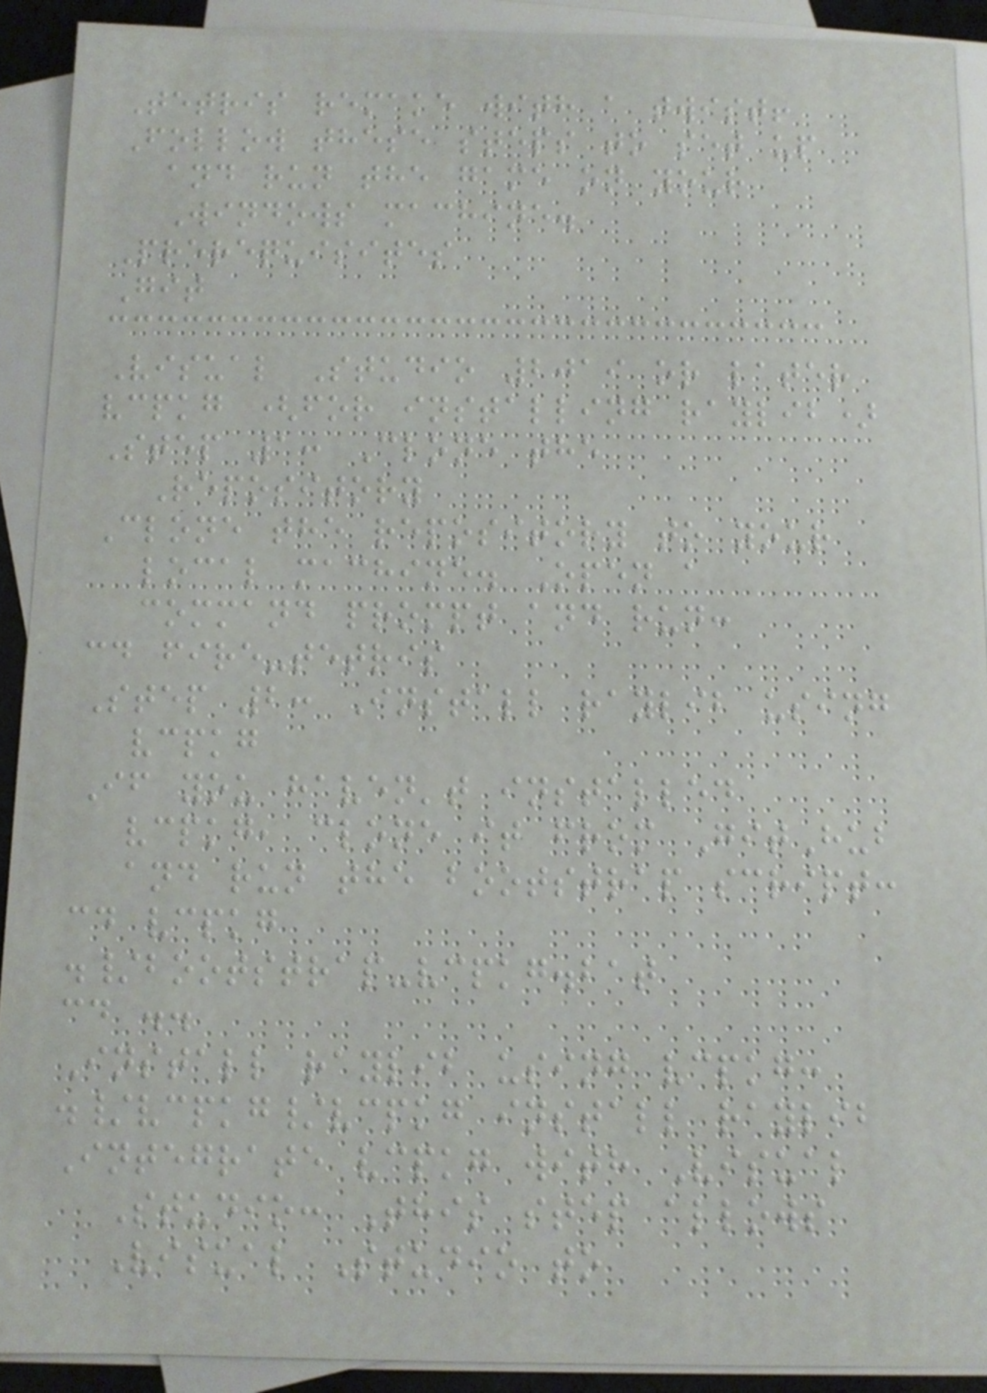Tetris remake with a twist!
Follow these steps to set up
and run the game on your
Windows machine.
Prerequisites
Git
Visual Studio 2019 or later
vcpkg (for installing raylib)
Step 1: Clone the
Repository
Clone the repository to your
local machine. Open a
command prompt and run:
cd fire-tetris
Step 2: Install raylib using
vcpkg
If you haven't installed
vcpkg, clone it from GitHub
and run the bootstrap script:
cd vcpkg
./bootstrap-vcpkg.bat
cd ..
Install raylib using vcpkg:
./vcpkg/vcpkg install raylib
Integrate vcpkg with Visual
Studio: This step allows
Visual Studio to
